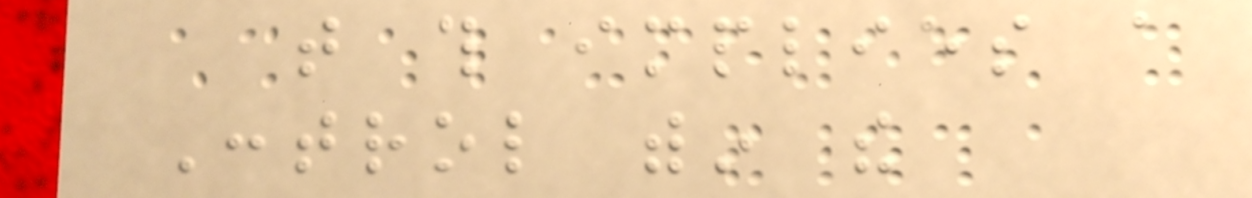that this implies a
Control within the
